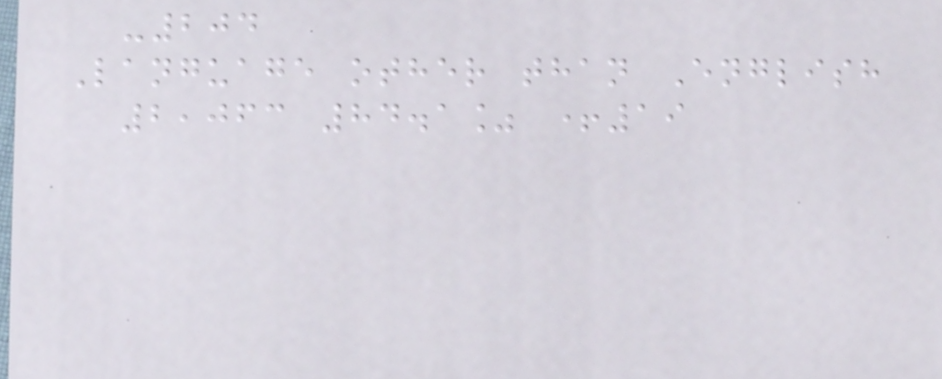-204
Language other than English
2,063 84.1% +19
